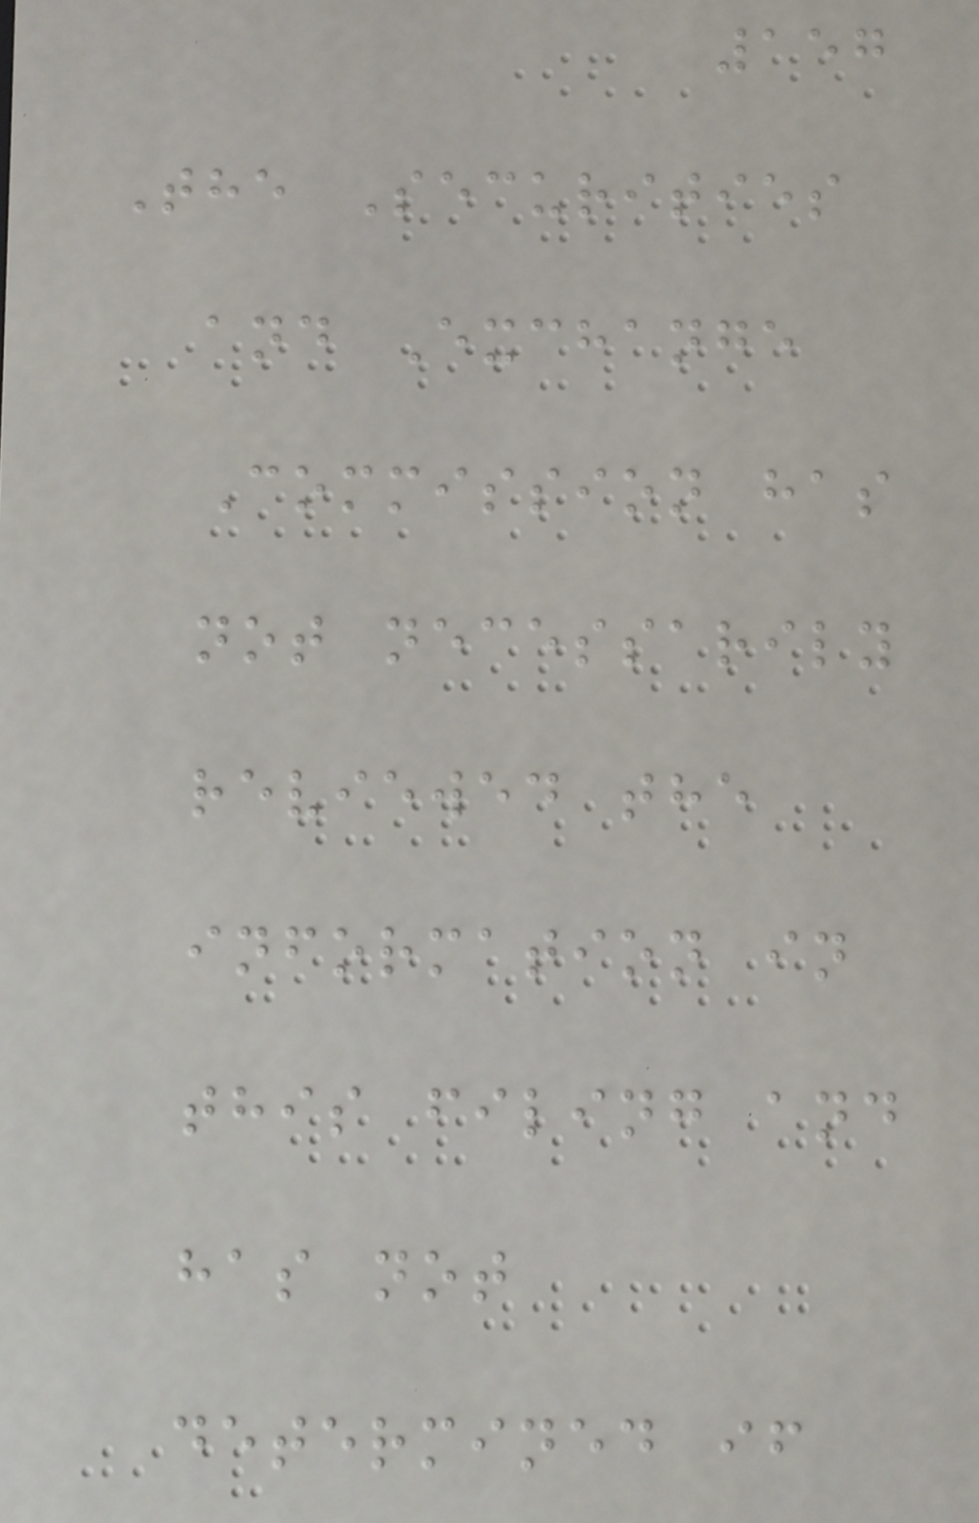157
The Securities
and Exchange
Commission has
not necessarily
reviewed the
information in
this filing and
has not
determined if
